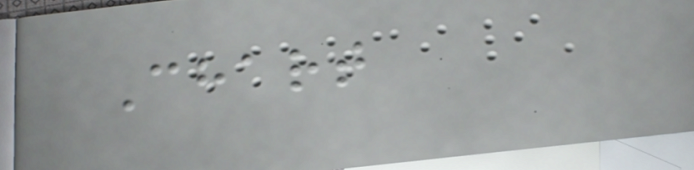Chart
